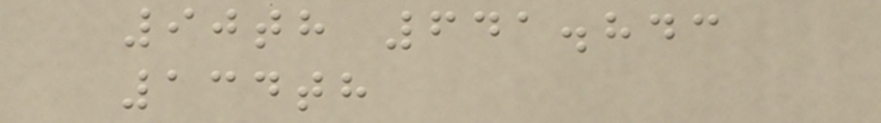90th 641.843
134th
